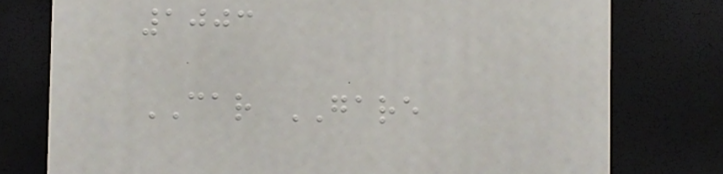1003
CAR GARE
